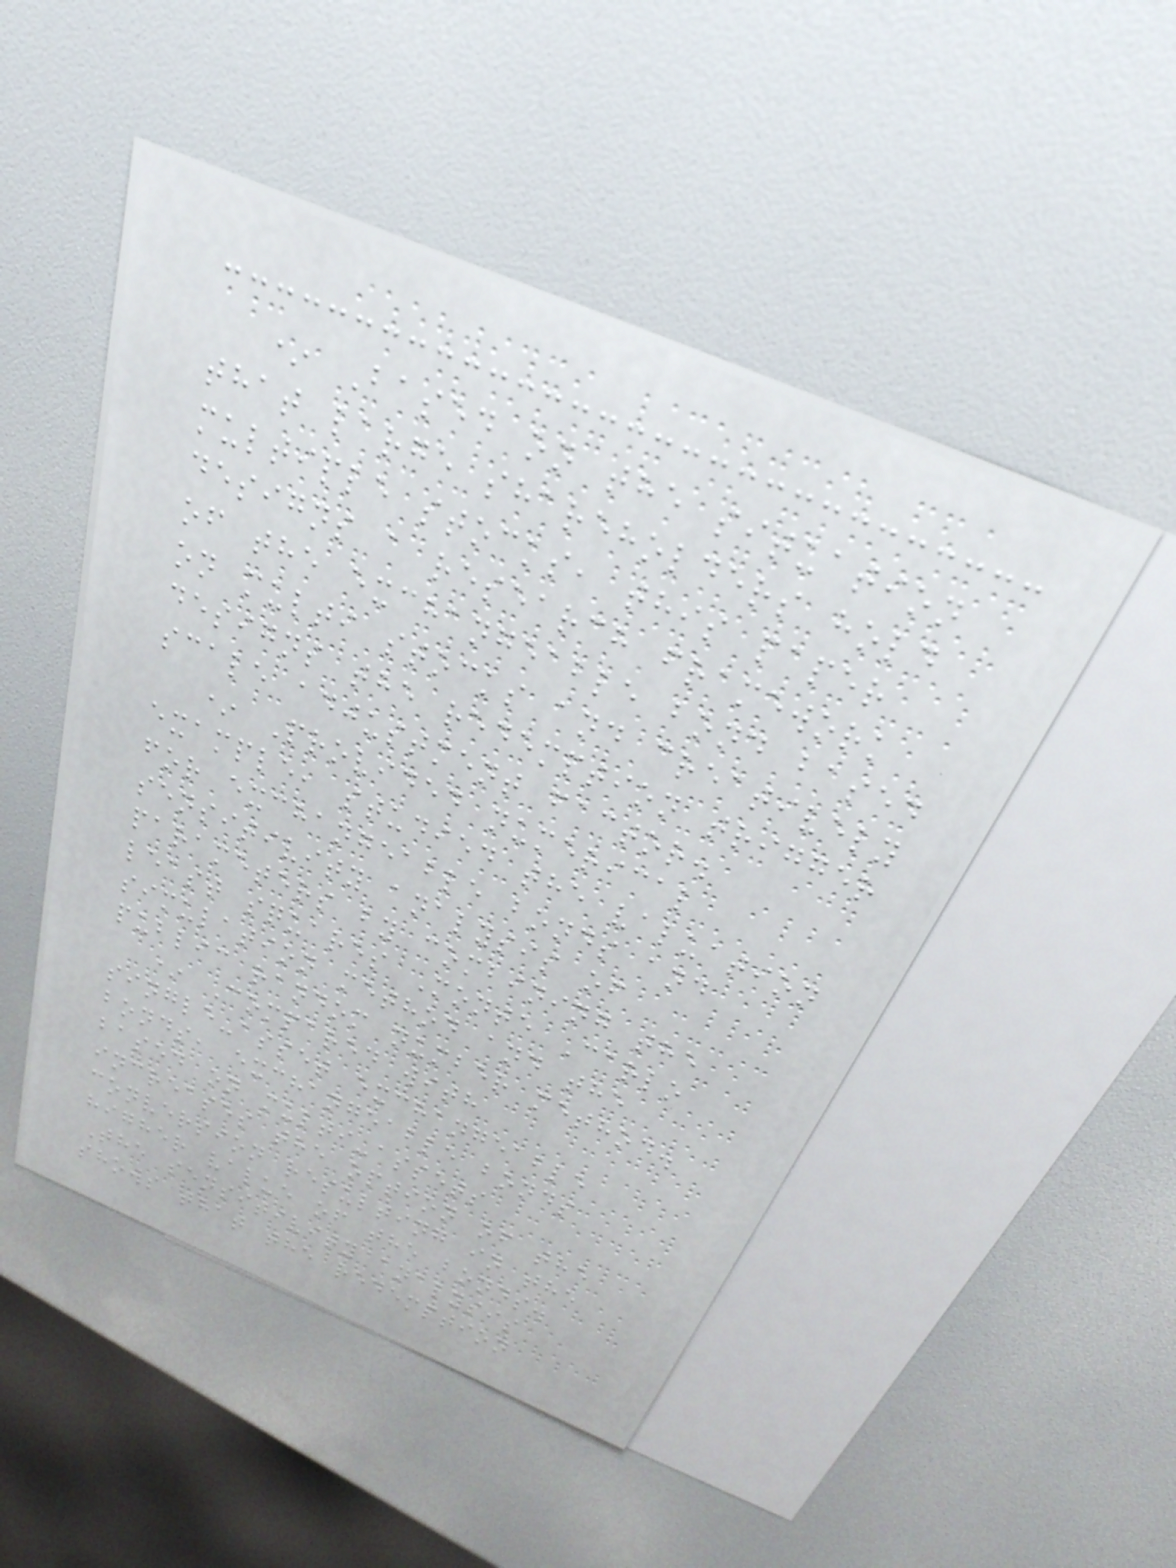* Based on the situation
that large shareholders hold
multiple stocks, this paper
designs a research framework
of the exchangeable bond based
on multi stocks and creatively
designs the redemption trigger
scale adjustment factor.
* Provided numerical
example, studied the valuation
for exchangeable bonds and
sensitivity analysis of
parameters by combining the
least squares Monte Carlo
simulation method and the
public random number method.
* Compared with
single-asset exchangeable
bonds, exchangeable bonds
based on multi-assets
increases the option of the
conversion resulting in the
higher value of the bonds.
The sensitivity analysis
shows that the redemption
